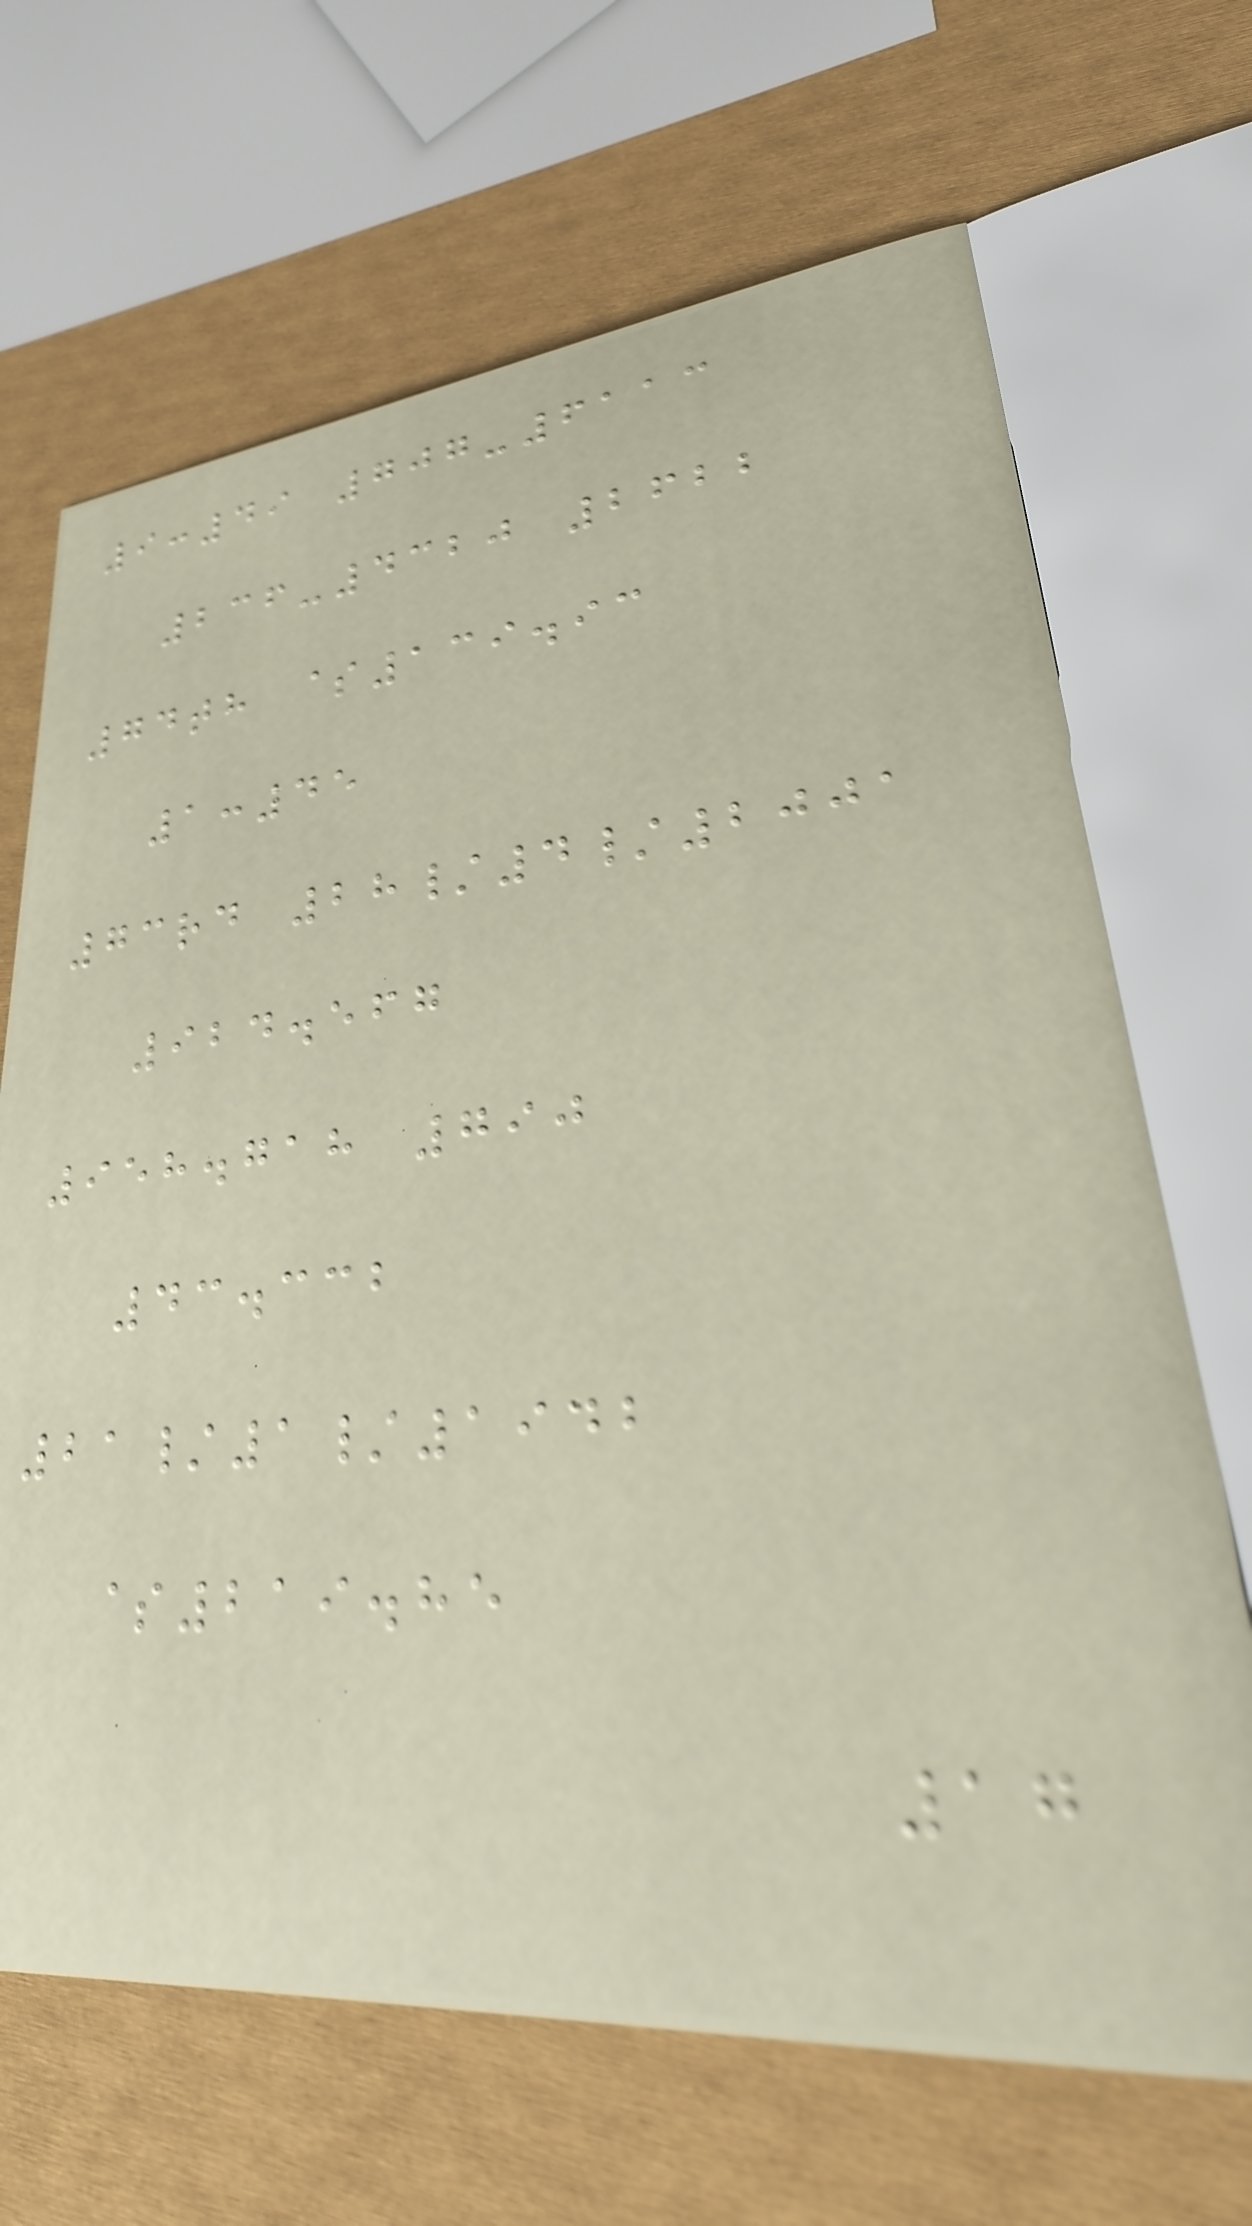9:49 707-6113
236-4320 2622
74th $139.93
1:45
73rd 28/4/2001
924.567
958.718 790
43.332
21/1/1942
$219.85
17
